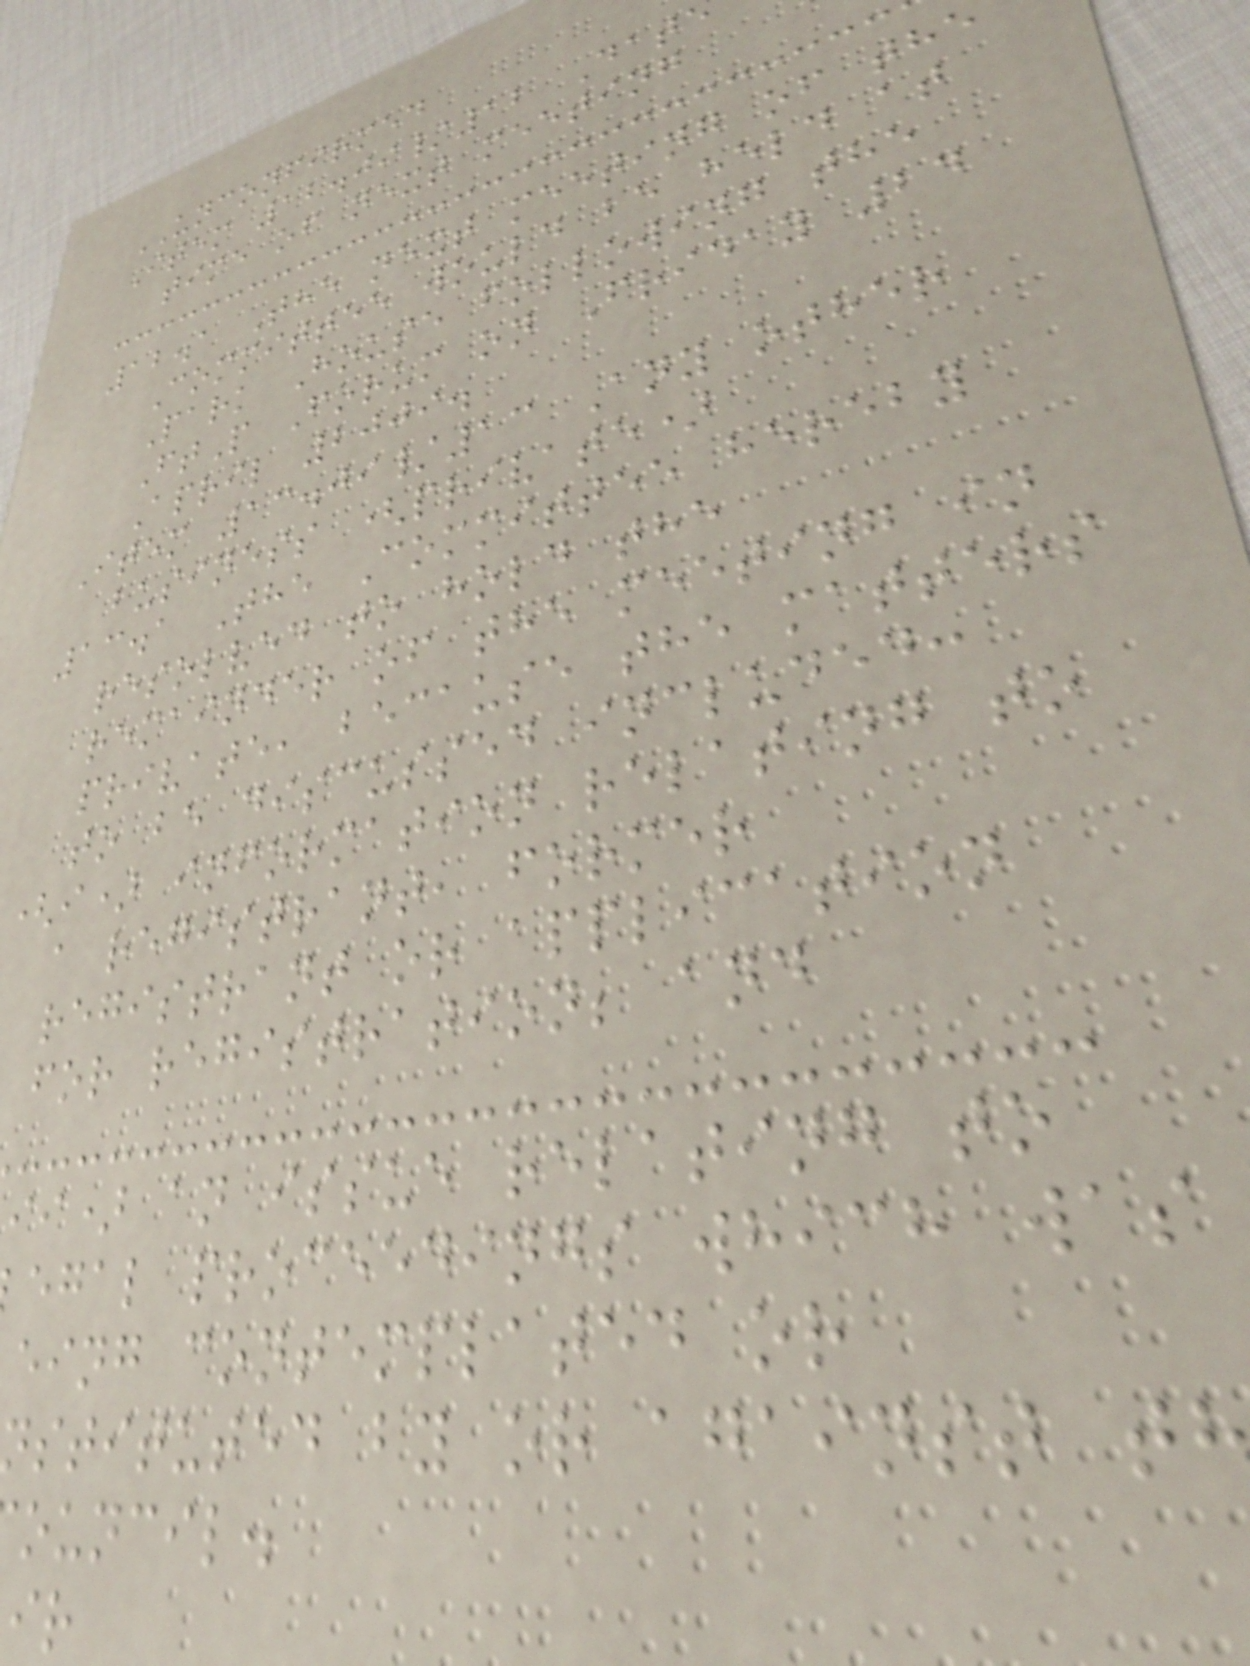UNCONFIRMED
Item 12.09/12 Dat
time of next meeting
12.1 The next meeting of the
Committee would be held at
Park House following the
FtP Forum on Friday 24
April 2009.
Item 13.09/13 Any other
business (private)
13.1 The Committee hereby
resolved to hold the
remainder of the meeting in
private, because the matters
to be discussed included:
(i) information relating to
a registrant, former
registrant or application
for registration; and
ii) an issue relating to
egal proceedings which was
eing contemplated or
stituted by or against t
ouncil.
